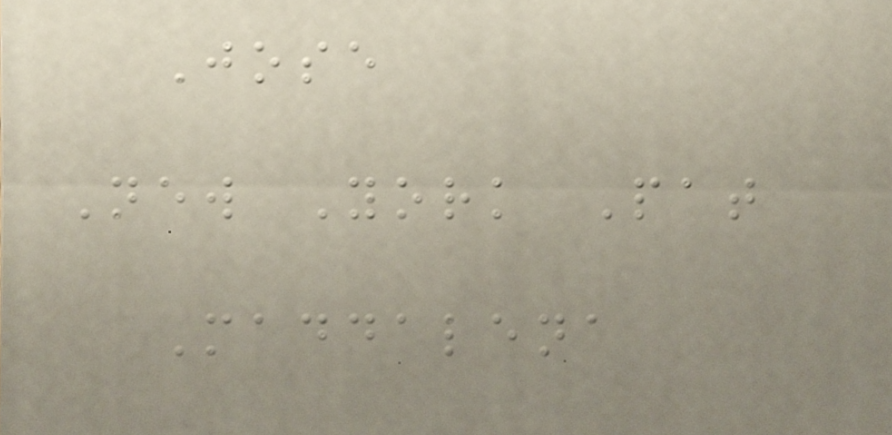Jose
New York Pat
Maddalena
